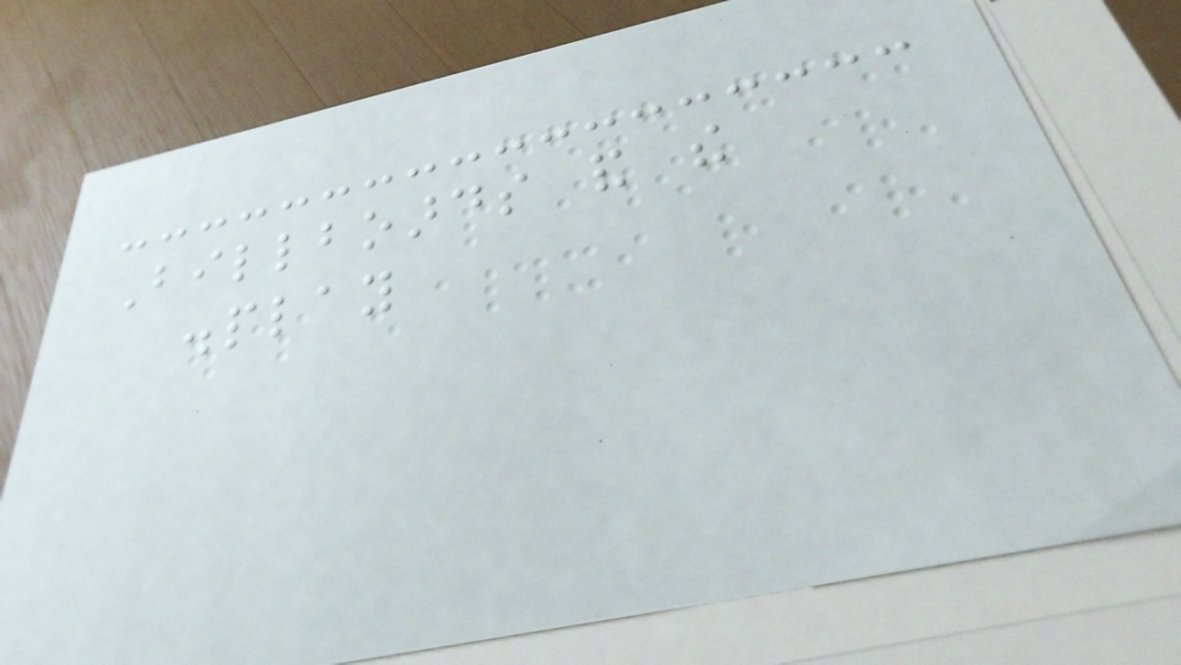Billboards and the
display
